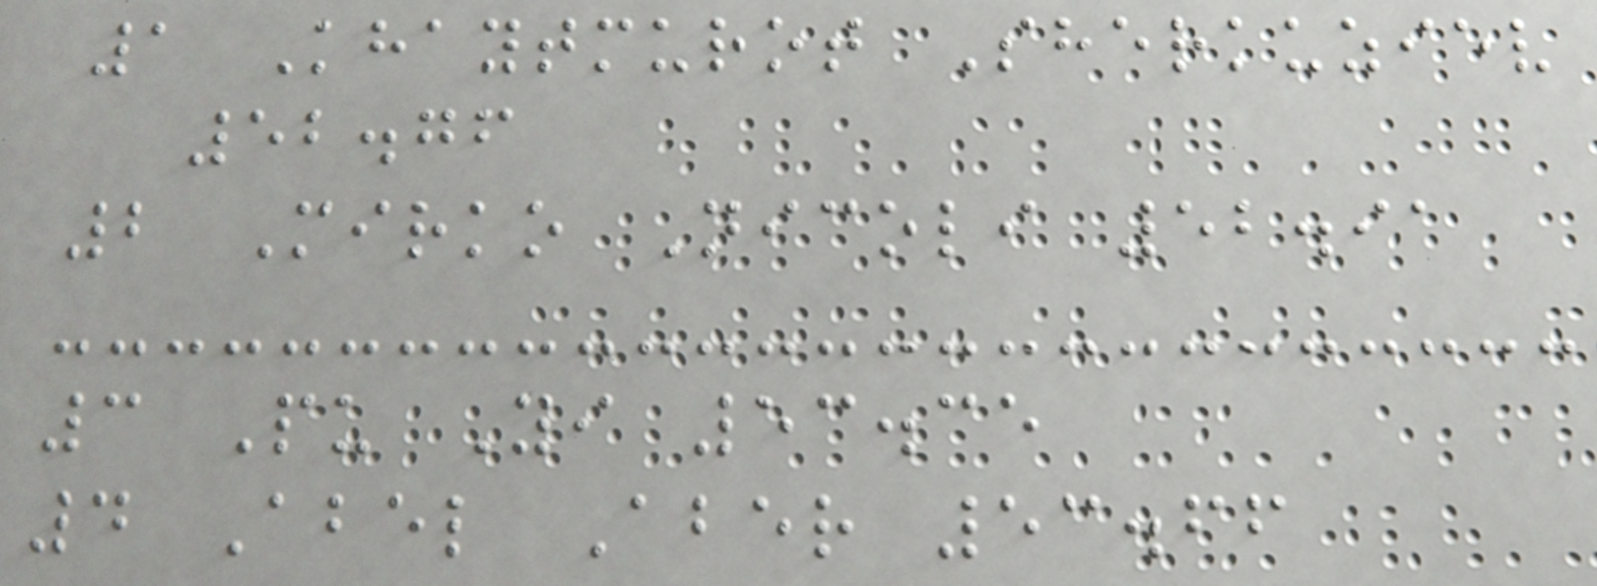1 Khaytmurot Sherkuziev
52.76
2 Mirko Nicoli 52.91
3 Pu Yi 53.35
4 Abel Aber 53.66
